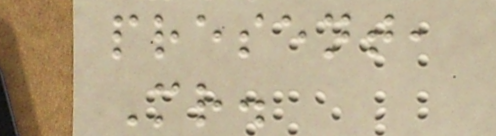present,
Mr.
